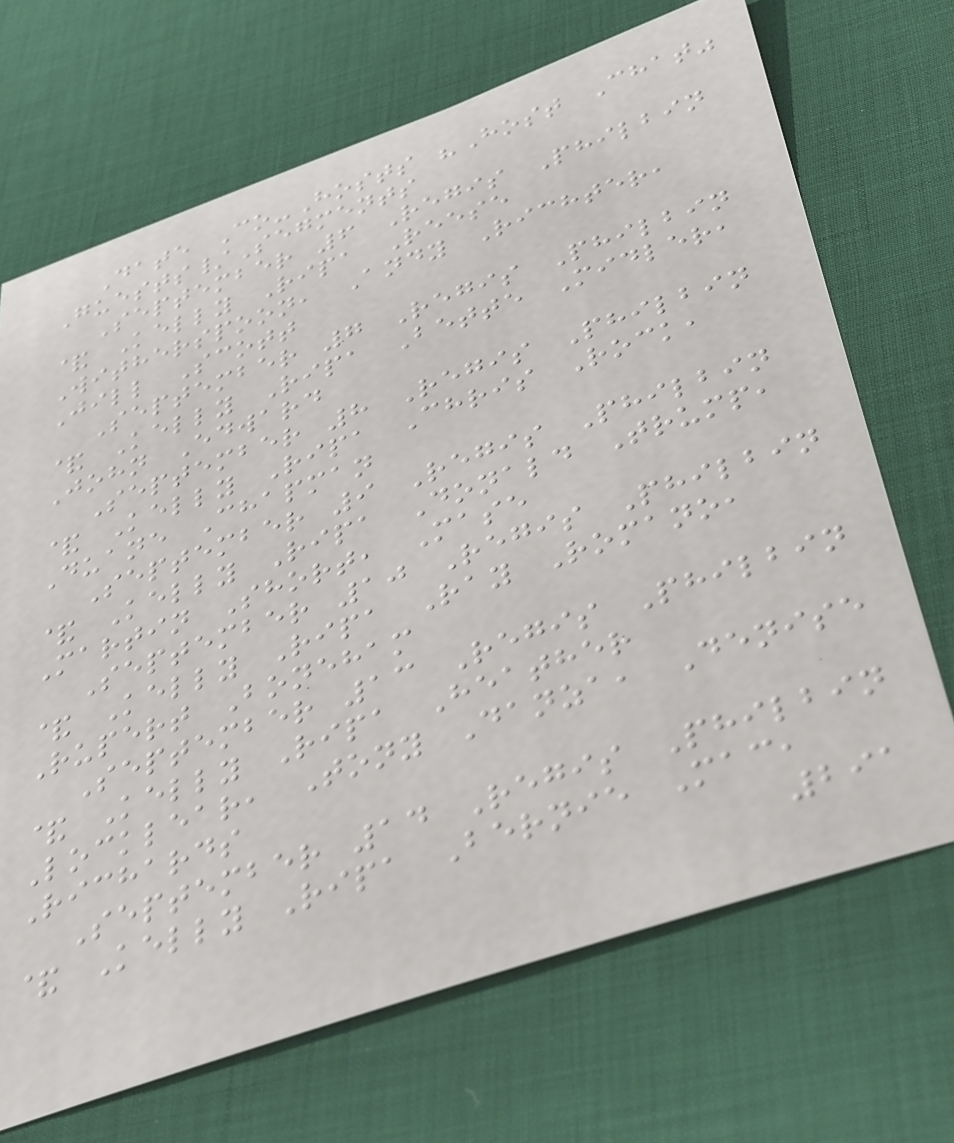Date Co-Hosts "Host Chat"
Guests/Segments
September 6 Regis Philbin
& Kelly Ripa Reese
Witherspoon, Andy Richter,
Jill Scott
September 7 Regis Philbin
& Kelly Ripa Bette Midler,
John Edward
September 8 Regis Philbin
& Kelly Ripa Chris Rock,
Duane Chapman
September 9 Regis Philbin
& Kelly Ripa Donald Trump,
Martin Short, Mase
September 10 Regis Philbin
& Kelly Ripa Ray Romano,
Rupert Boneham
September 13 Regis Philbin
& Kelly Ripa Heather
Locklear, Tony Danza, Denise
Richards
September 14 Regis Philbin
& Kelly Ripa Bernie Mac,
291
